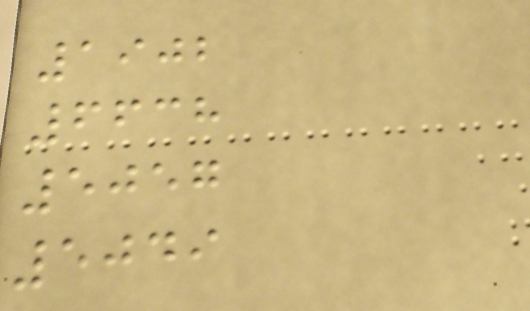1902
6638
5057
5049
